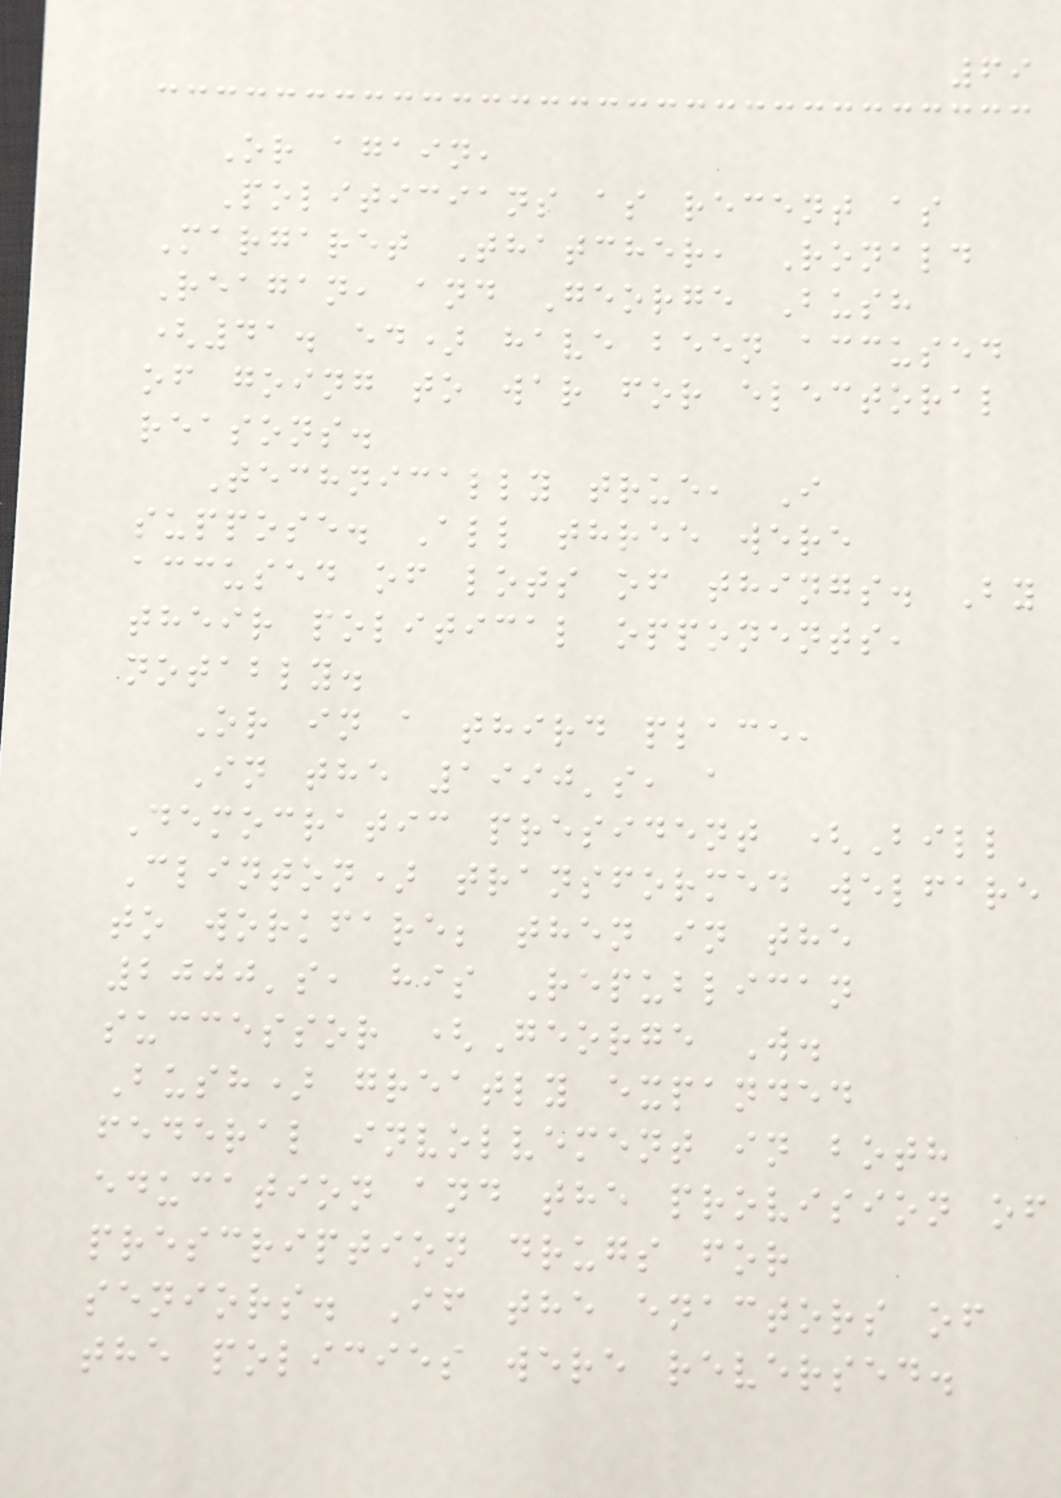69
Or again,
Politicians as recent as
Margaret Thatcher, Ronald
Reagan, and George Bush
(41. ed) have been accused
of going to war for electoral
reasons.
Technically true, I
suppose. All three were
accused of lots of things. By
their political opponents,
notably.
Or in a third place,
In the 1990's, a
Democratic president (Bill
Clinton) transformed welfare
to workfare; then in the
2000's, his Republican
successor (George W.
Bush) greatly expanded
federal involvement in both
education and the provision of
prescription drugs for
seniors. If the enactors of
the policies were reversed.
